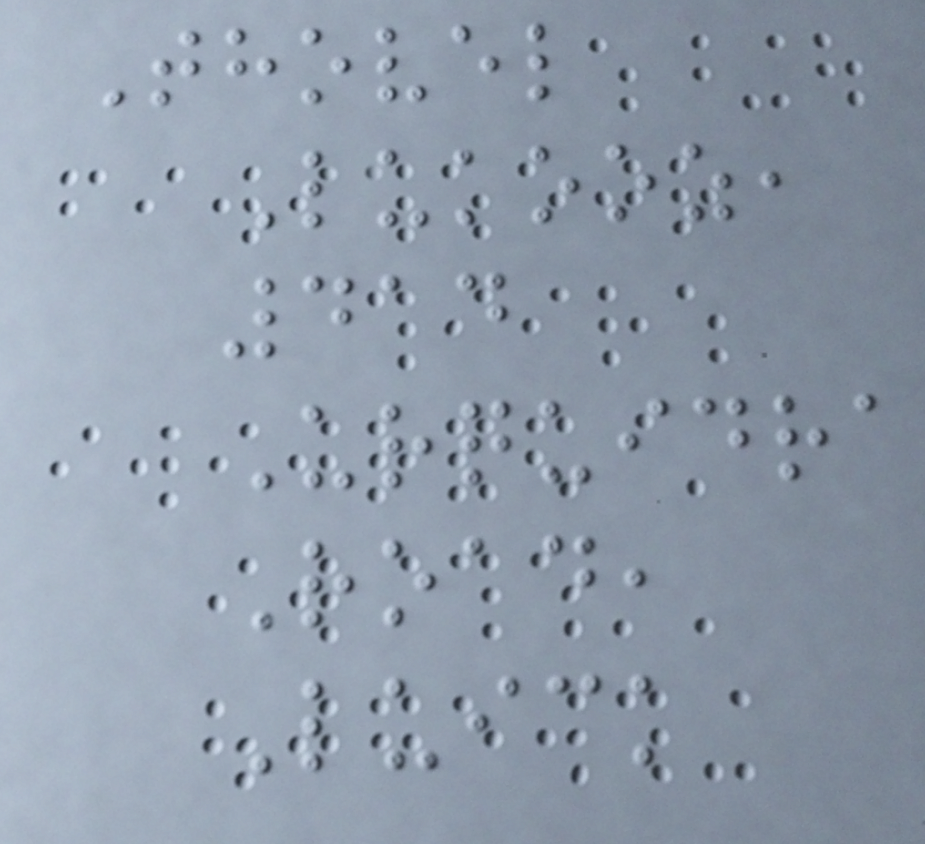Thovel
Lukooz,
414
Urquidra
Road,
Luick
